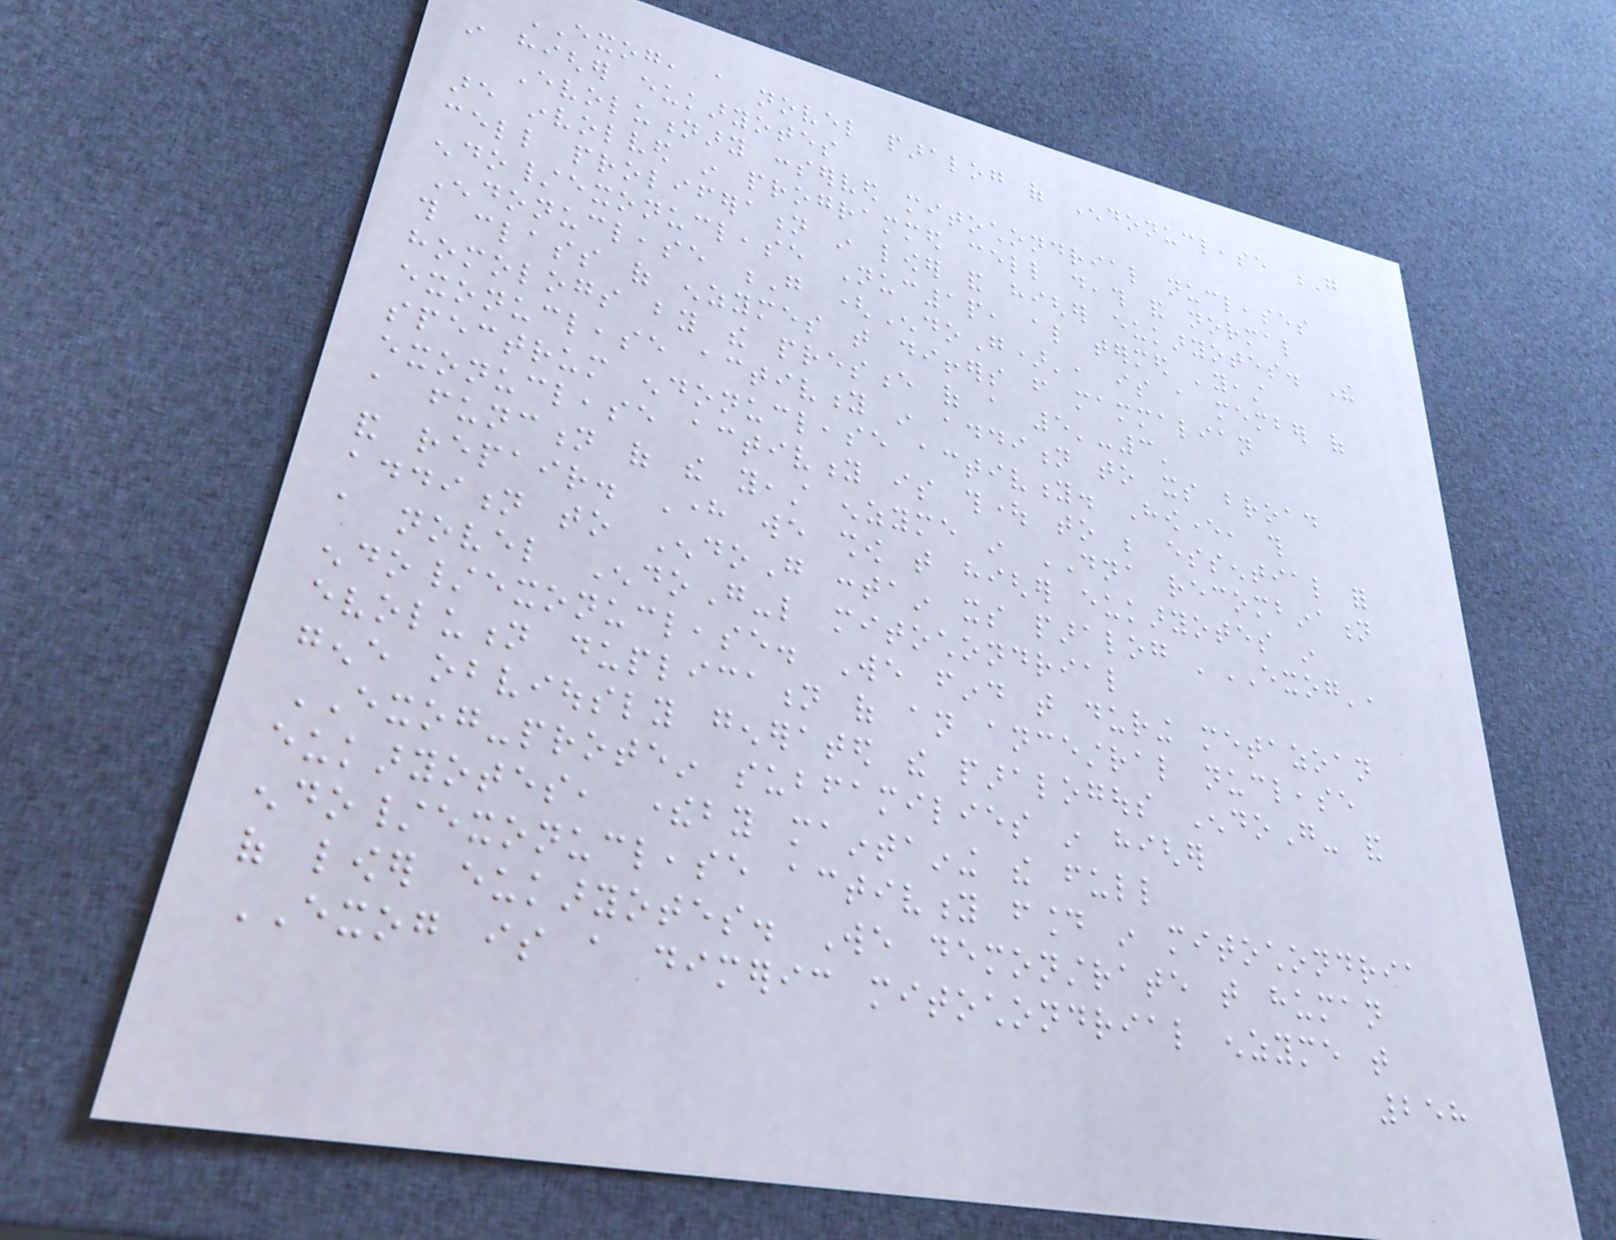EXOG, a novel paralog of Endonuclease G
in higher eukaryotes
Evolutionary conserved mitochondrial nucleases
are involved in programmed cell death and normal
cell proliferation in lower and higher eukaryotes. The
endo/exonuclease Nuc1p, also termed 'yeast
Endonuclease G (EndoG)', is a member of
this class of enzymes that differs from mammalian
homologs by the presence of a 5'-3'
exonuclease activity in addition to its broad
spectrum endonuclease activity. However, this
exonuclease activity is thought to be essential for
a function of the yeast enzyme in DNA recombination
and repair. Here we show that higher eukaryotes in
addition to EndoG contain its paralog 'EXOG',
a novel EndoG-like mitochondrial
endo/exonuclease. We find that during metazoan
evolution duplication of an ancestral nuclease
gene obviously generated the paralogous EndoG- and
EXOG-protein subfamilies in higher
eukaryotes, thereby maintaining the full
endo/exonuclease activity found in mitochondria
of lower eukaryotes. We demonstrate that human
EXOG is a dimeric mitochondrial enzyme that
258
